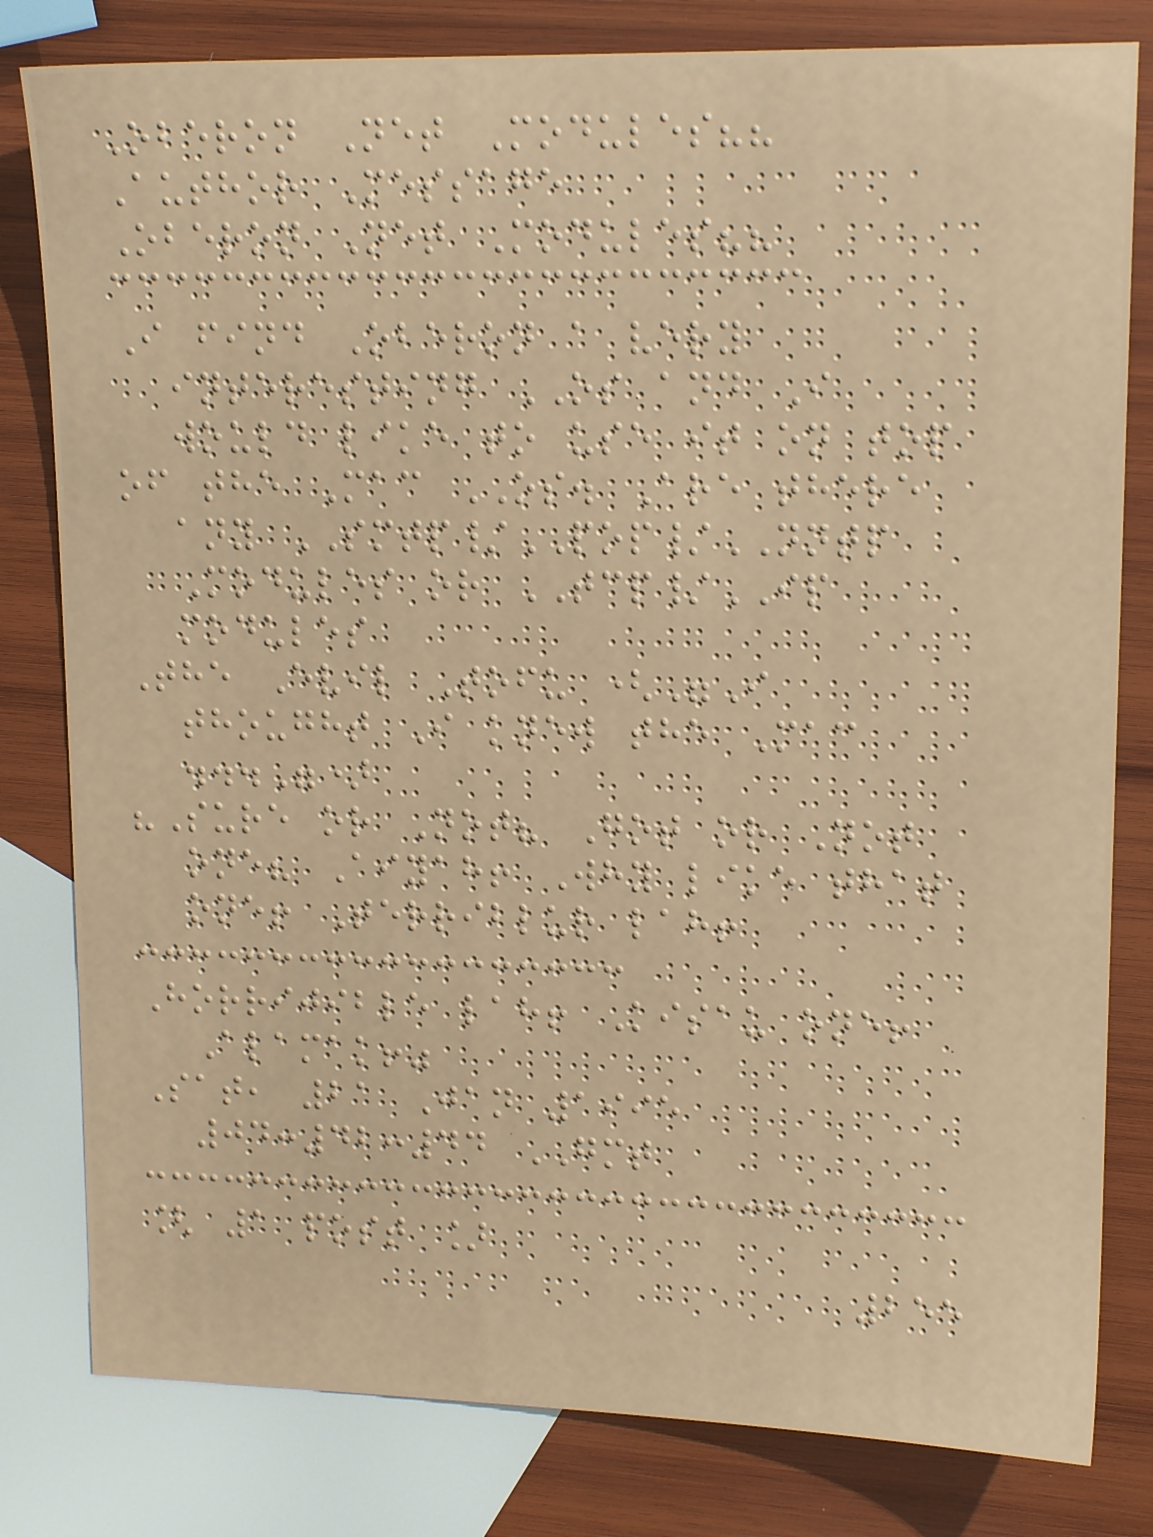Oberon Net Modules??
Author Message
Oberon Net Modules??
I find Oberon a very
interesting OS and I
would like to use it on top
of the Mac OS. Are there
any SMTP/POP/NNTP
Modules or TCP/IP
modules
The Evil Tofu ("I
thought I knew the Mac
...")
"Sure or Not? Got or Not
one? Aiyah! Why like that
one! Terriblur lah!
Horrijible lah! Kisau one!
Alamak!"
Sat, 21 Jan 1995
04:42:44 GMT
[ 1 post ]
255
